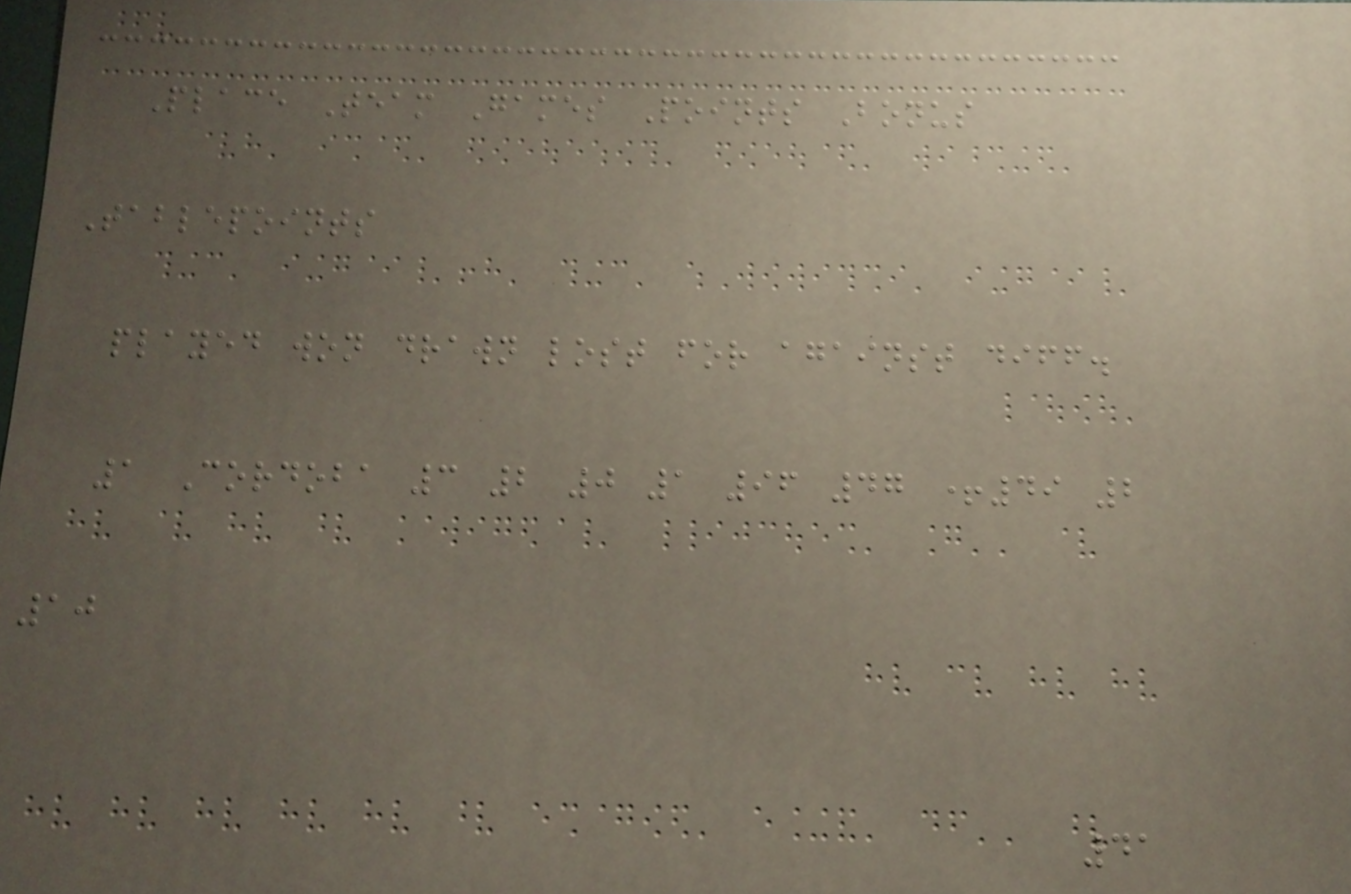Place Team Games Points Bonus
Tablepoints
played won drawn lost for against diff.
1 Cordoba 3 2 0 1 96 47 +49 2
10
41
